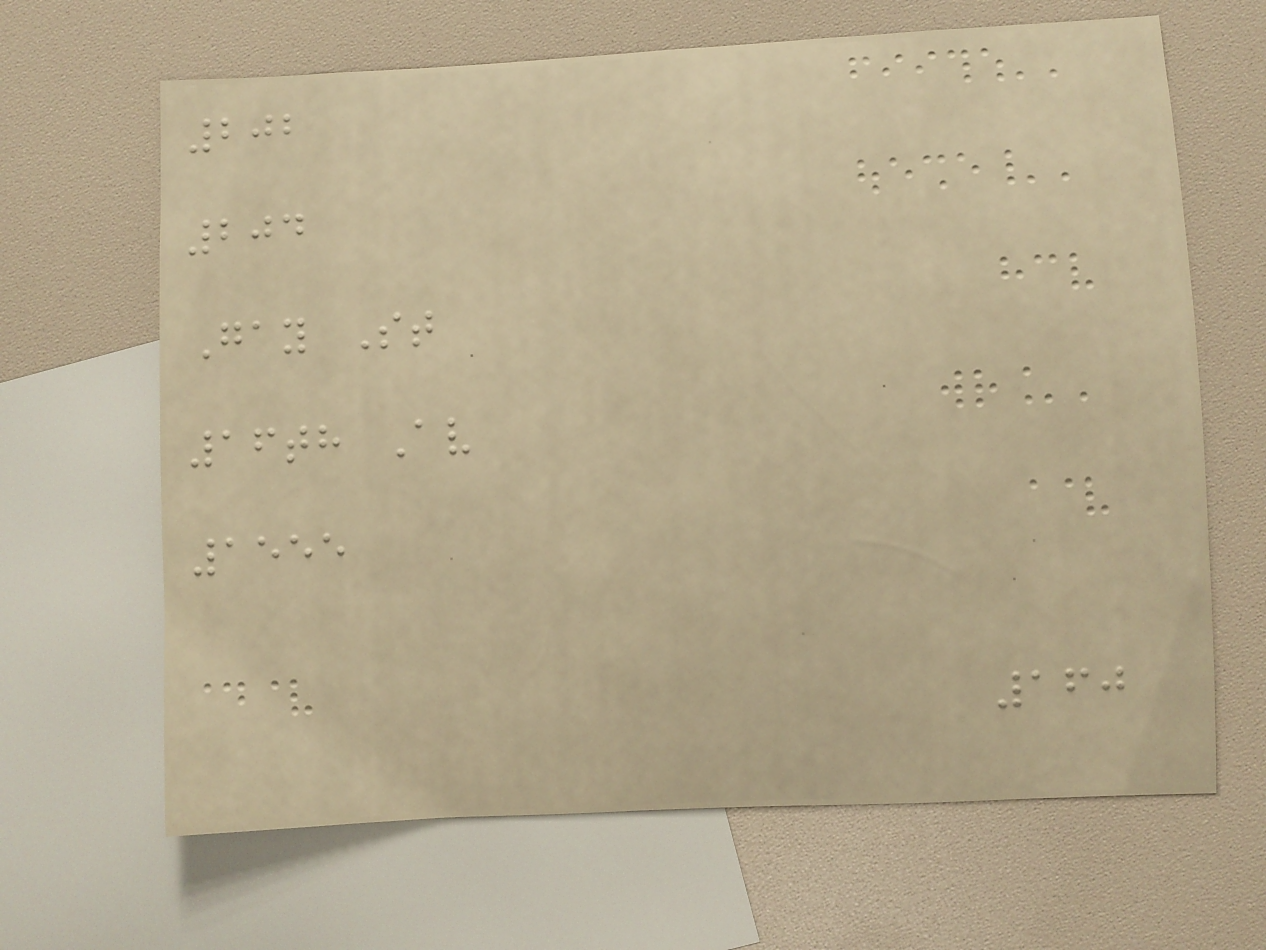202
204
Gay St
16th Av
1555
160
